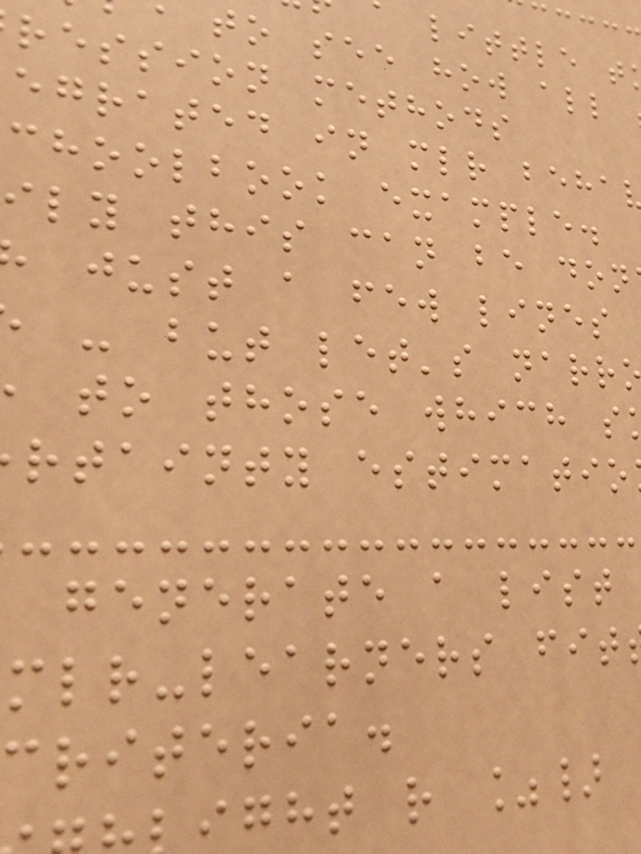little t
to see how all
ression methods
egrated in mlr beha
choolbook example.
ily this can be don
just a few lines
- but let's narr
to those which s
rtainty estimatio
generate a list
mlr-learners fit
criteria.
ght r %}
